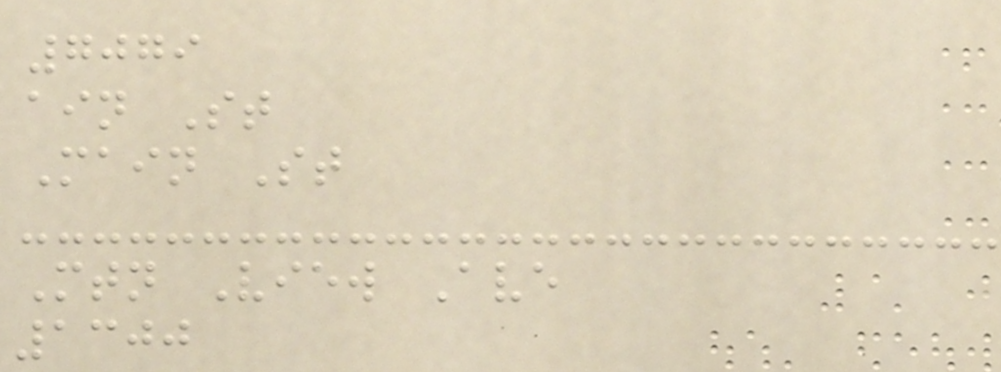7079
ain St
Main St
Mtn View Ave
1300
